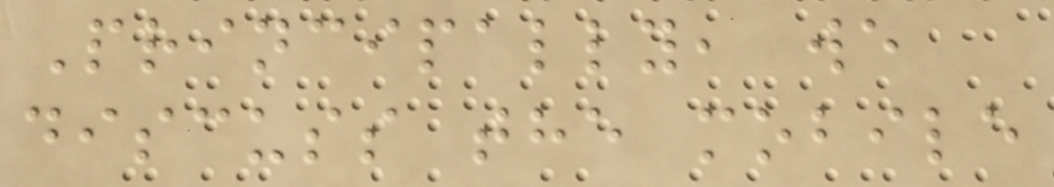Principally, we
discuss the mobile
